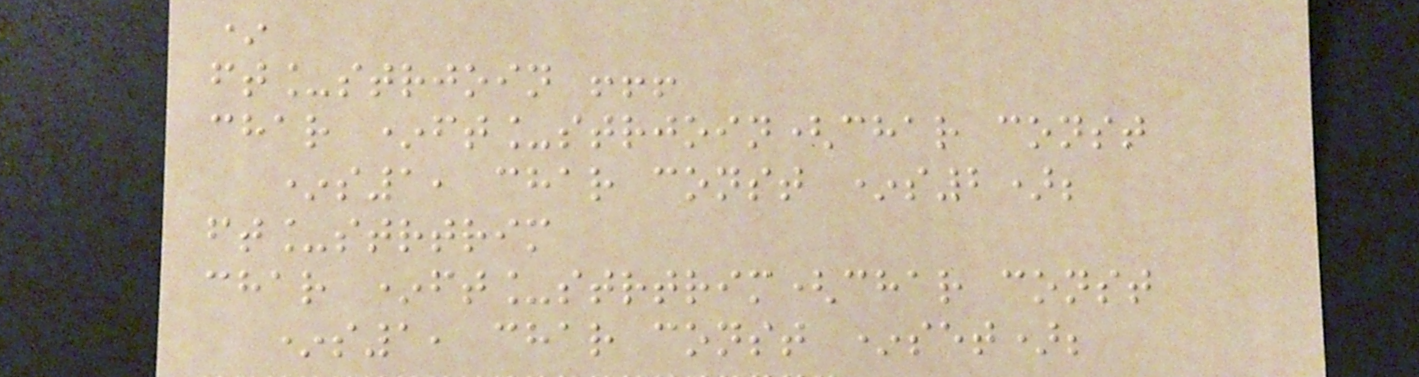*
ft_strjoin !!!
char *ft_strjoin(char const
*s1, char const *s2);
ft_strtrim
char *ft_strtrim(char const
*s1, char const *set);
